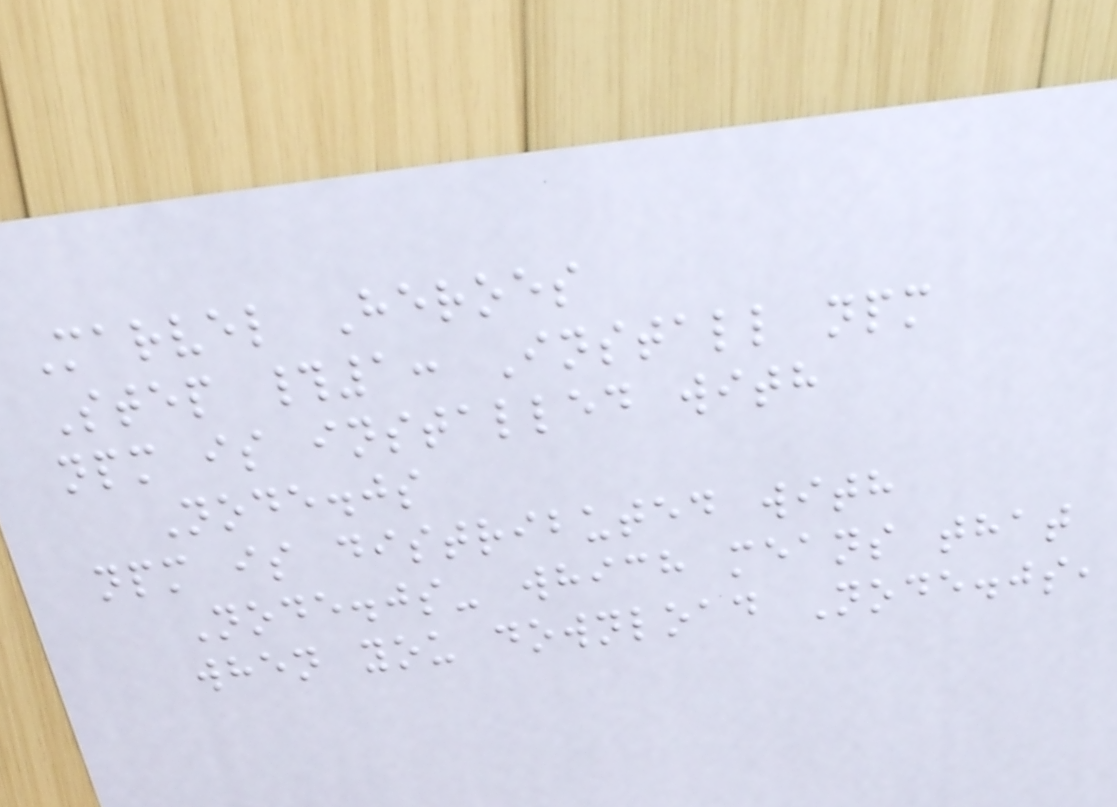Marvel Heroes
Step #1: Install npm
npm is installed with
Node.js
npm is distributed with
Node.js- which means that
when you download Node.js,
